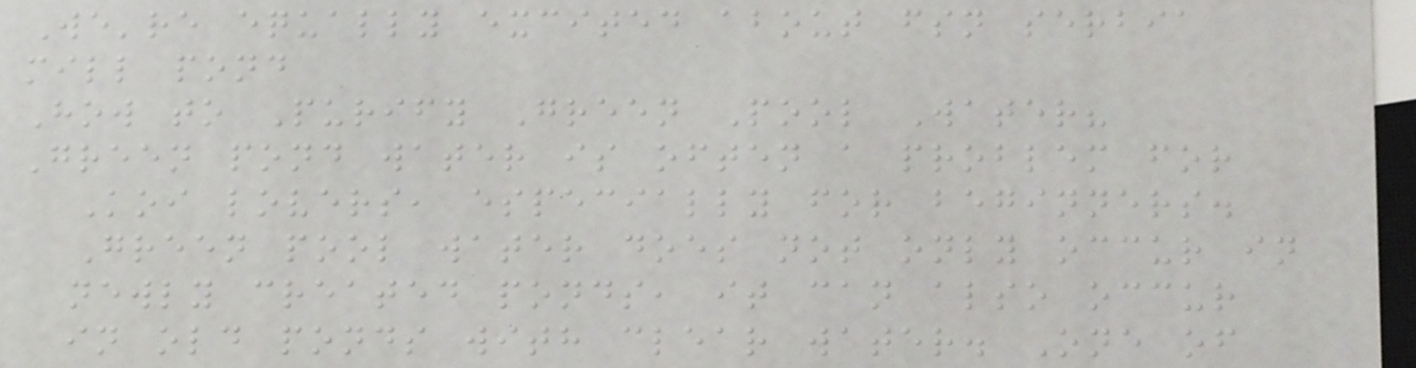We're equally excited about fsn serbia
mill pond
How to Purify Green Pool Water?
Green pond water is often a problem for
Koi lovers, especially for beginners.
Green pool water does not only occur in
newly created ponds, it can also occur
in old ponds with clear water. One of
